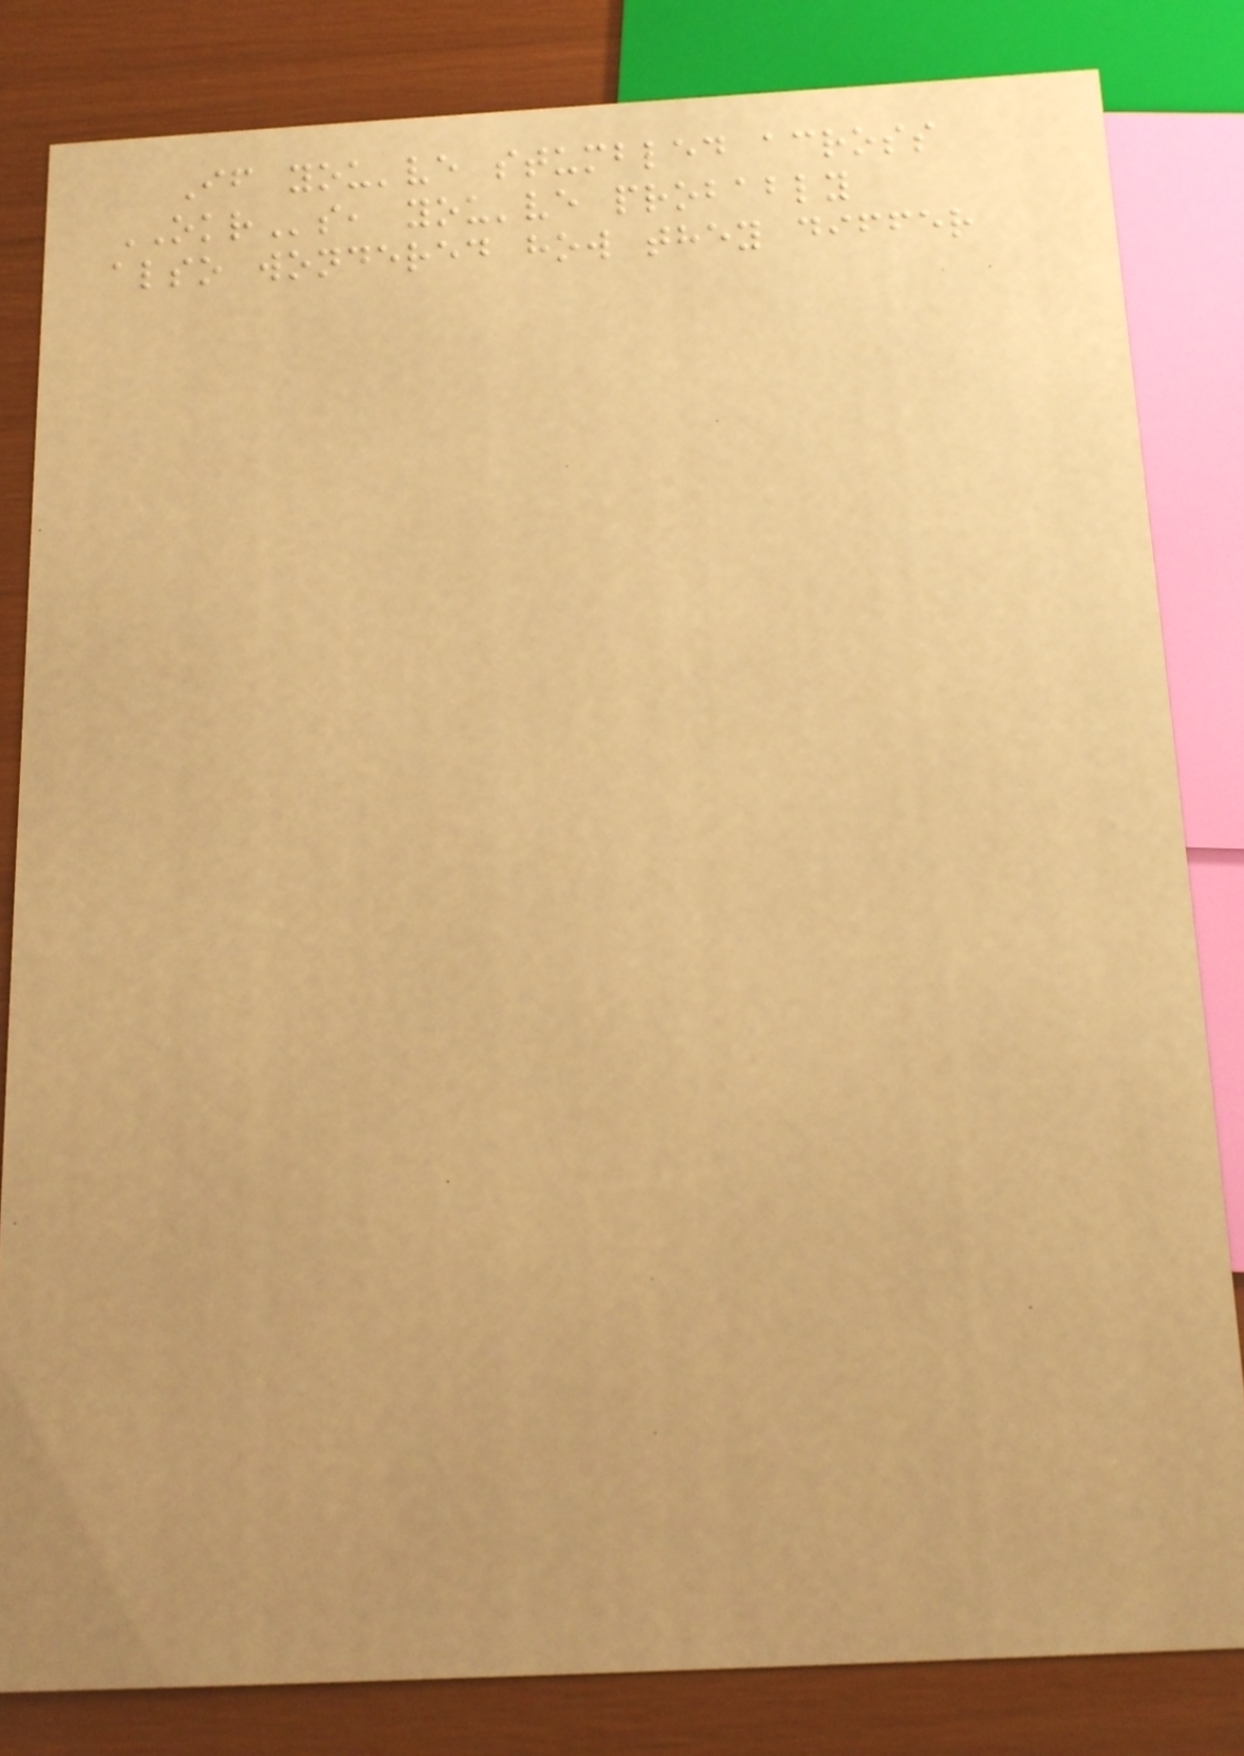If you've stumbled across
OKRs, you've probably
also wondered how they differ
